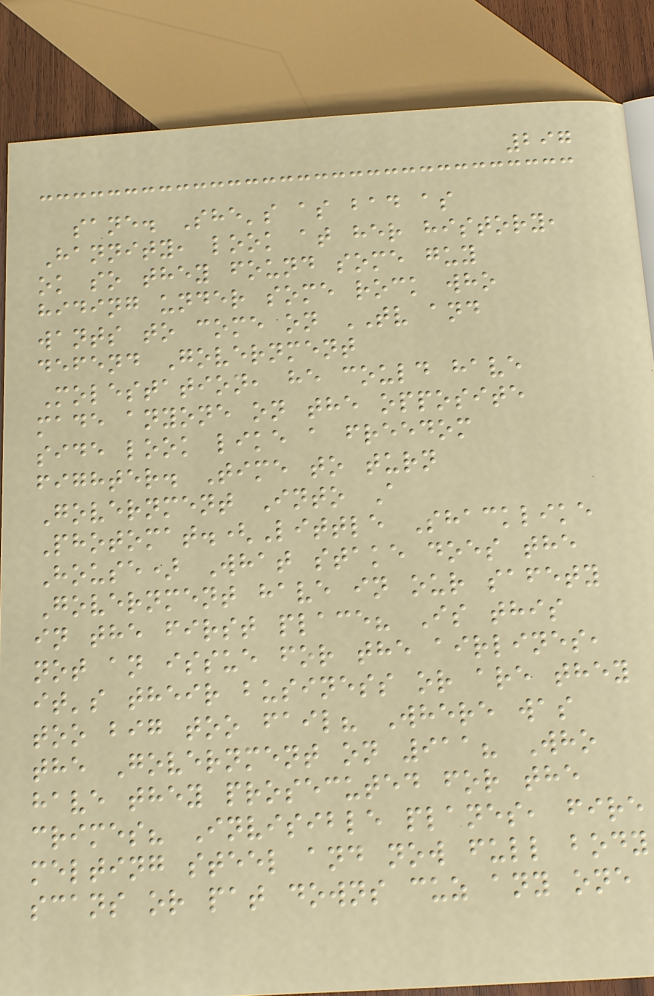297
sane. She's as bad as
Hannity, look at her history,
ok so they found some guy
hiding under some rock who
wants to come on TV and
defend Government
Molestation, he could have
made anyone on the opposite
side look like a freedom
fighter. Time to turn
Government Into A
Photomat.(Little Shacklike
House) What stake does the
Government have in our safety
in the first place? Is this
not an issue for the airlines,
it's their business or are they
too big too fail? Where was
the Government on 911? Who
have they prosecuted for the
crimes? Invisible planes, fire
melting steel and now full body
scans or pat downs cuz any one
